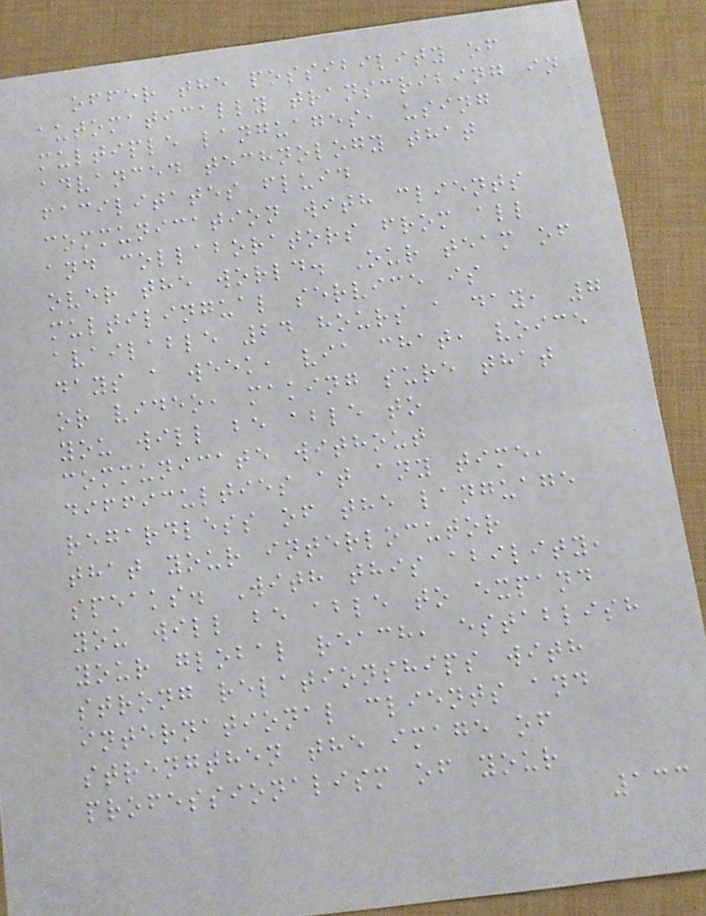offer the possibility of
automatically transcribing in
multiple languages, using
advanced technology that
facilitates fluid
communication with clients
and collaborators from all
over the world. Our team of
multilingual service is
available 24 hours a day, 7
days a week, via chat, voice
or video, making sure that
you will be able to
communicate without
difficulties at any time,
regardless of the language
that your interlocutor
speaks. With this ability,
you will be able to expand
your global reach, establish
strong relationships with
international clients and
strengthen the image of
professionalism of your
133
